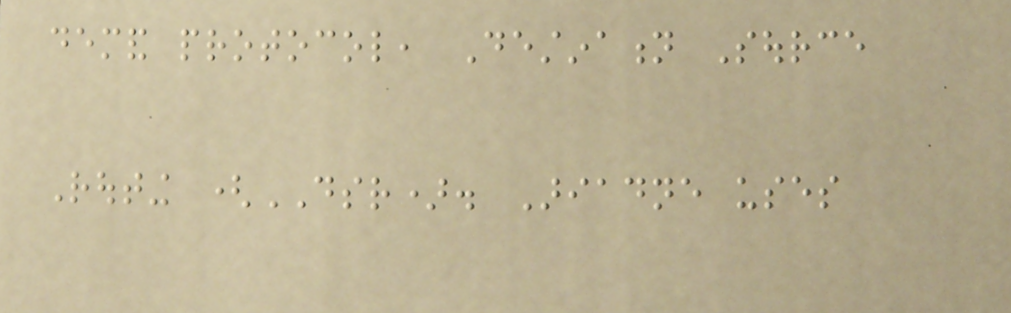demand protocol, Destination Source
Routing (DSR). Ariadne uses
